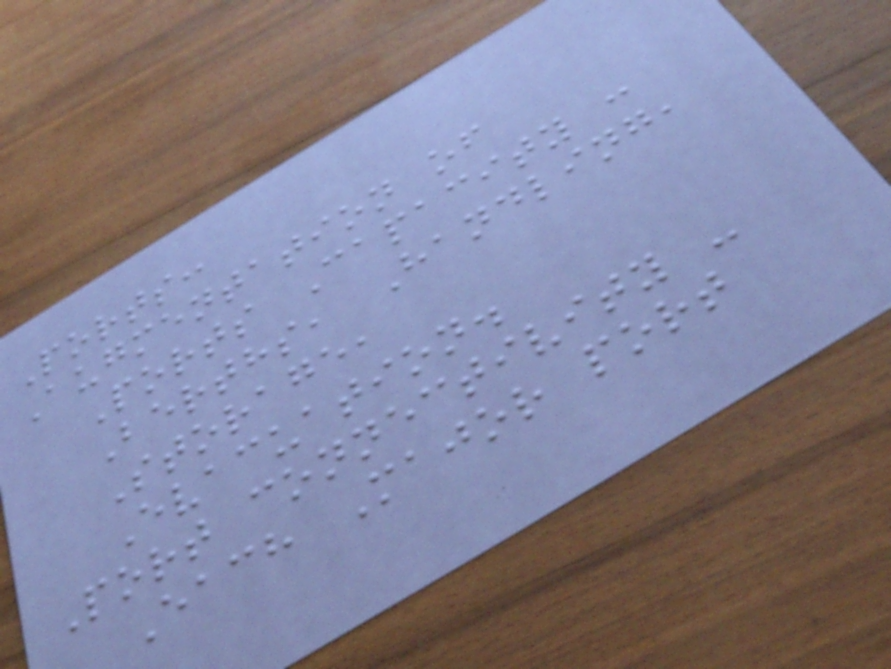Ports:
Augmentation of
Ports Capacity :
Berths, Handling,
Storage,
Evacuation.
Port connectivity -
Each Major port
